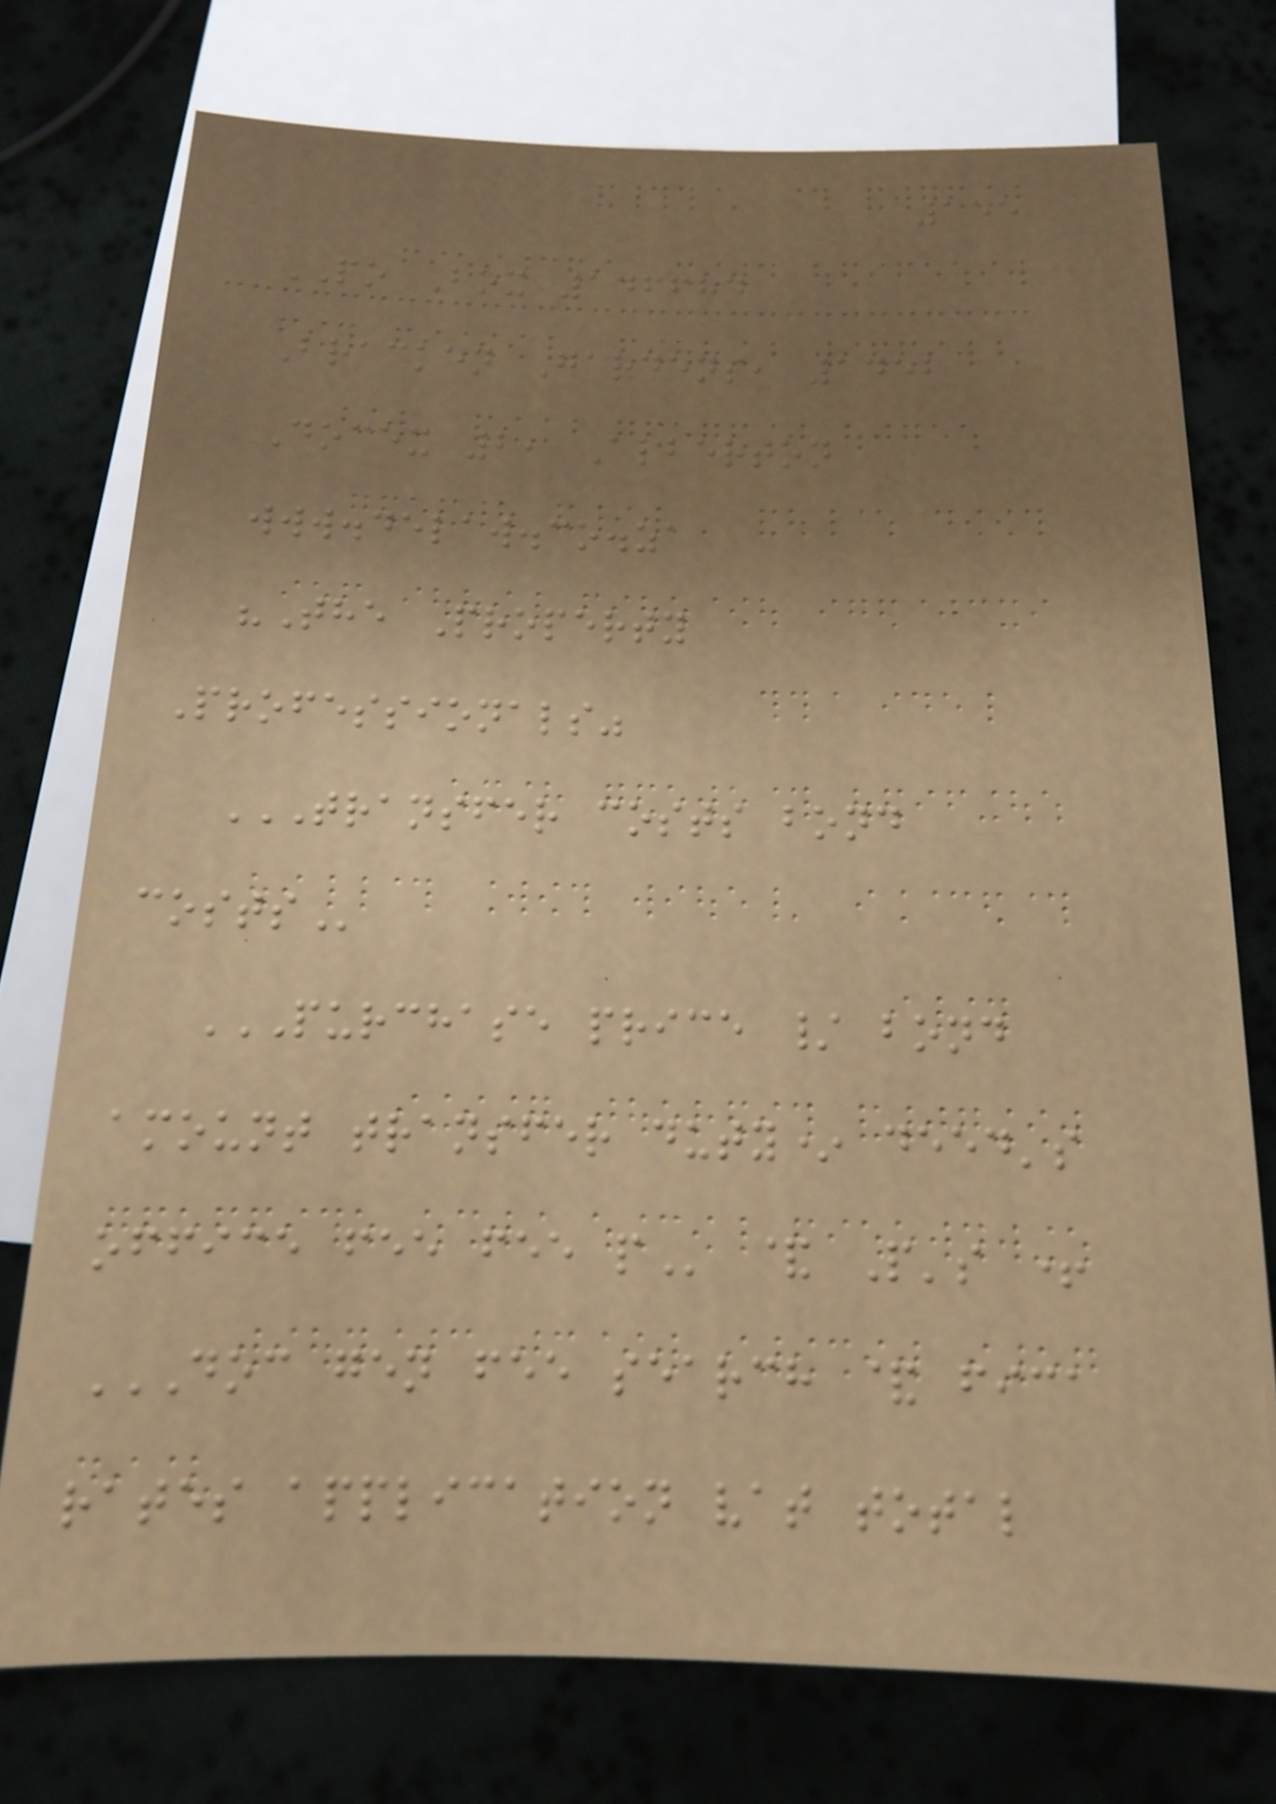155
PO Box 146684
Bracken Gardens, 1452
Docex 2, Alberton
www.delaw.co.za
"The Property
Professionals"
TRANSFER COSTS BOND
COSTS
PURCHASE PRICE / BOND
AMOUNT TRANSFER DUTY* DEED'S
OFFICE FEE FEE P & P's +
DOC GEN FEE SEARCH & FICA
RATES APPLICATION VAT TOTAL
